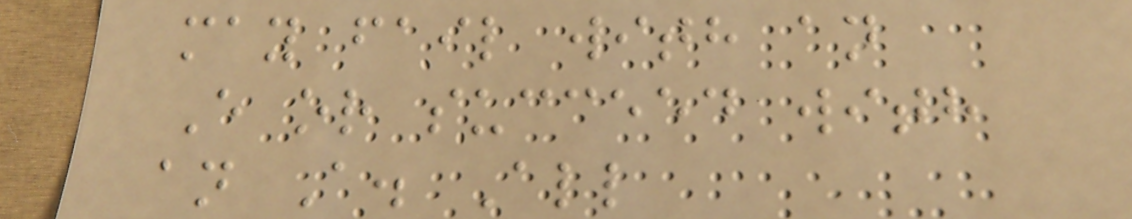may fail with an
E or succeed with
an A. All
